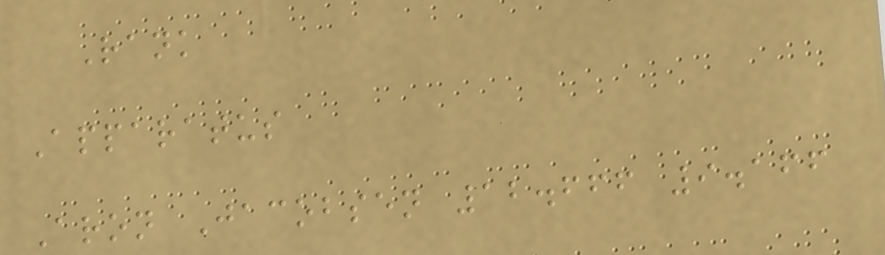Rank
Apparatus
Aron Jacobsen 12.666 9.166
